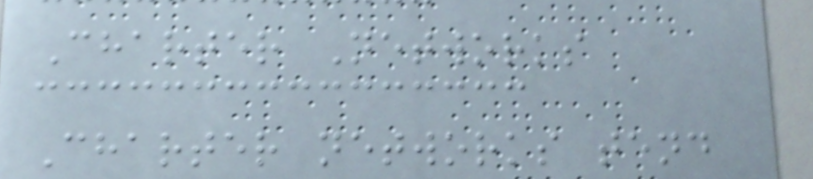Charter Networks
Charter networks tend
